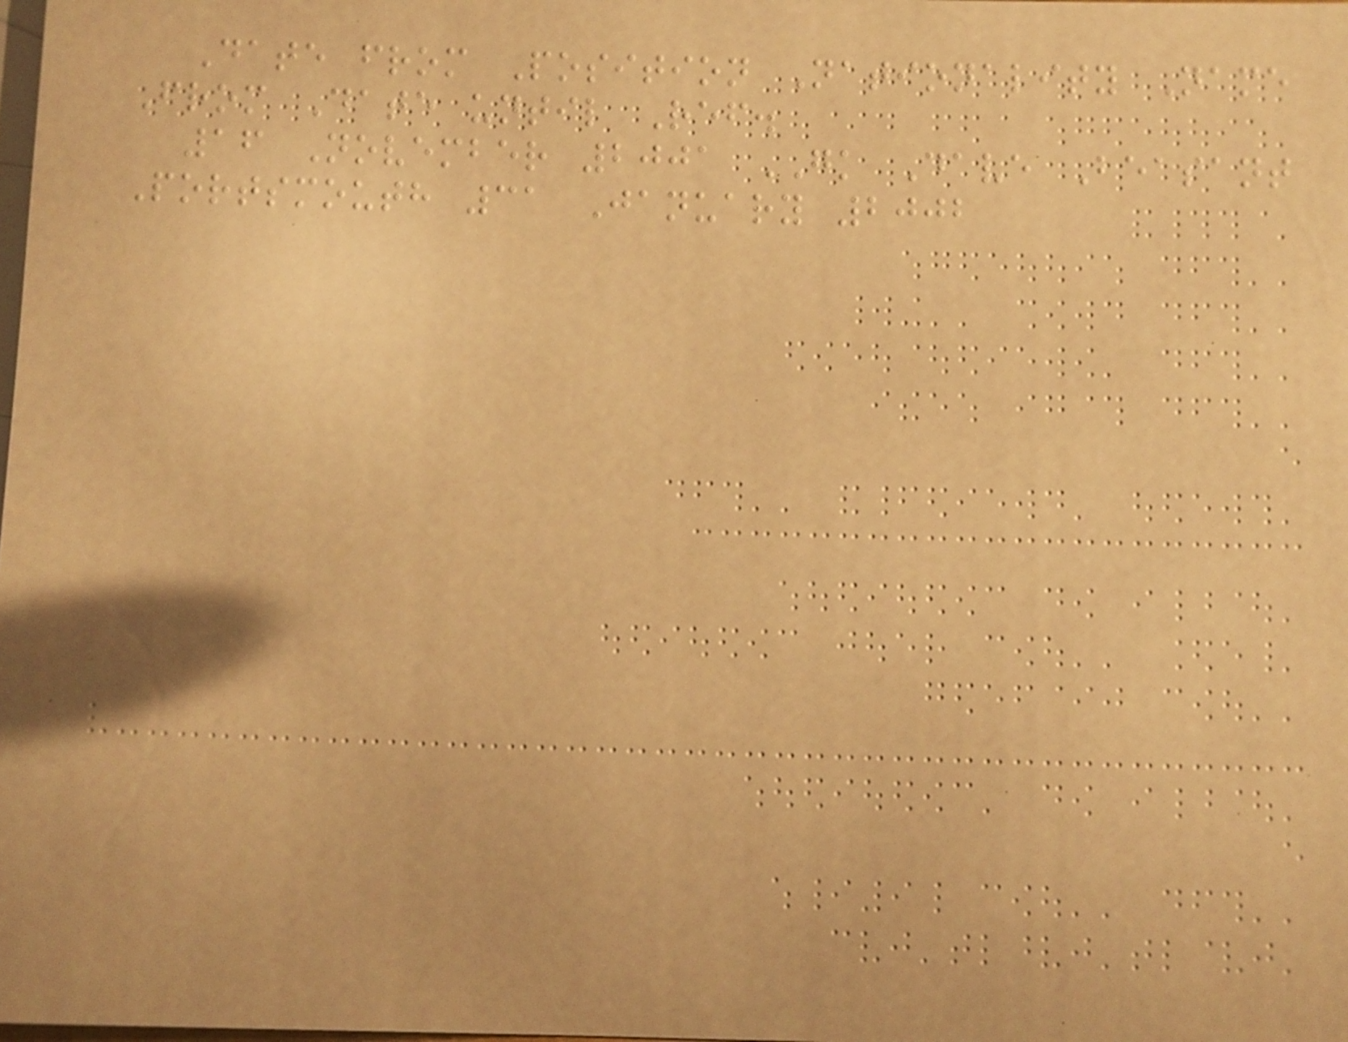Date from Position Nationality Name
From Date until Ref.
16 November 2001 GK Dave Beasant
Portsmouth 31 January 2002
